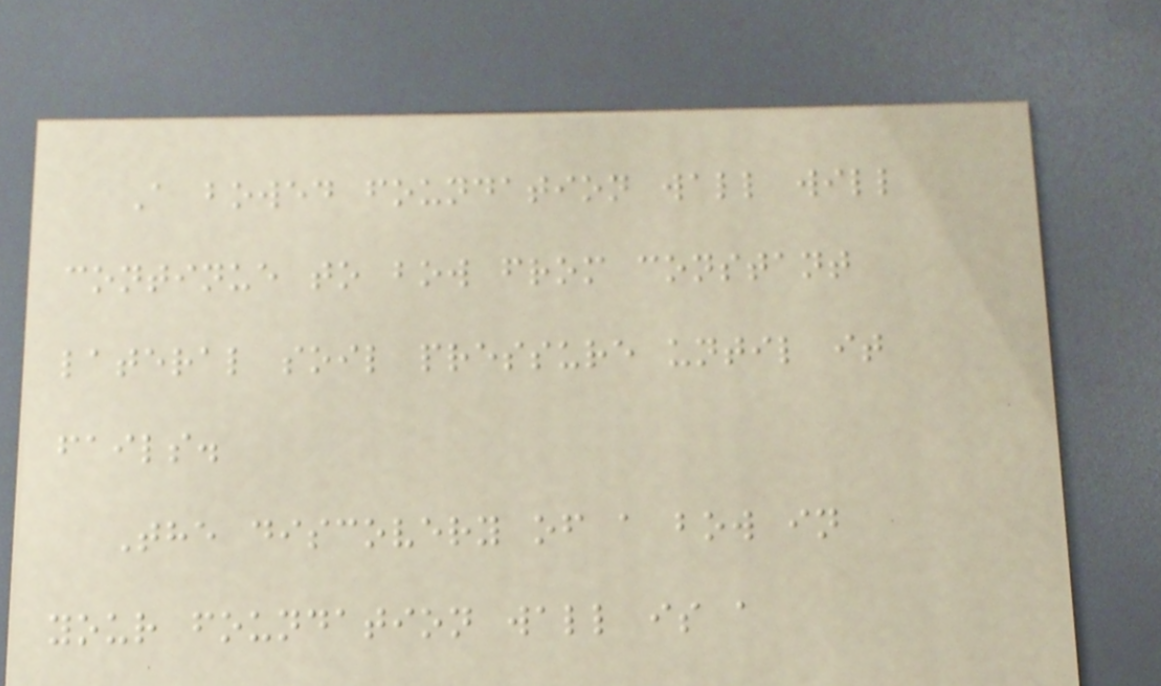A bowed foundation wall will
continue to bow from constant
lateral soil pressure until it
fails.
The discovery of a bow in
your foundation wall is a
